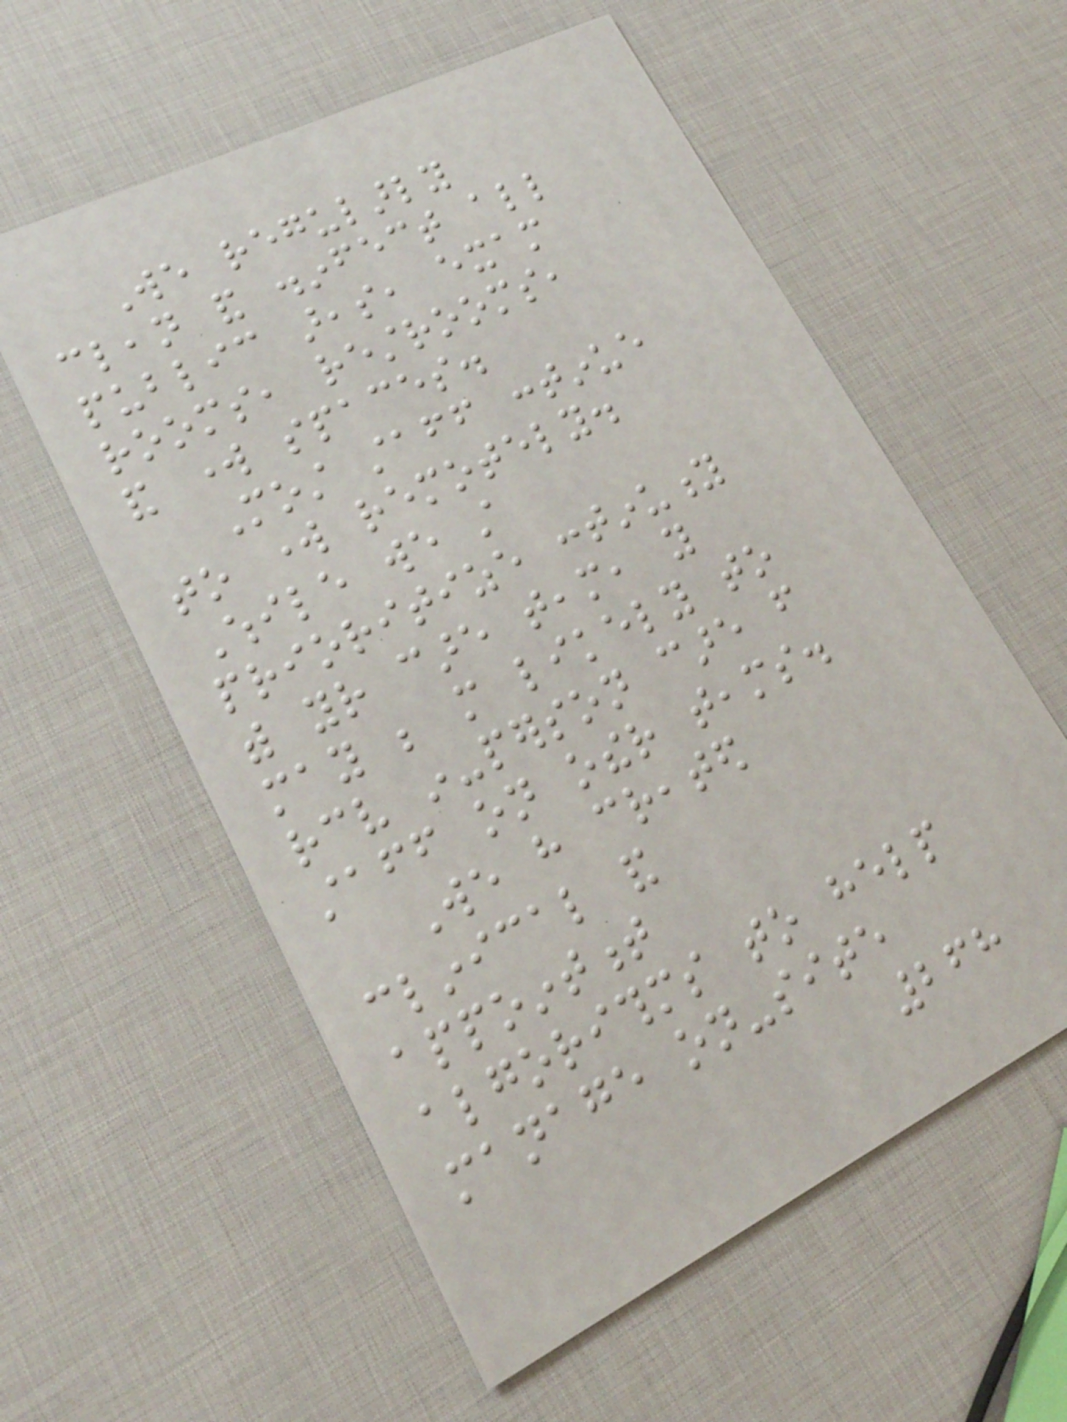We regularly
clean and disinfect all
public areas, exam
rooms, restrooms,
and work spaces.
Most staff continue
to work remotely.
While we still
prioritize continuity
with your care team, you
may be more likely to
receive in-person care from
staff on other teams.
We have created
clinical and
appointment
algorithms to help
manage on-site
268
